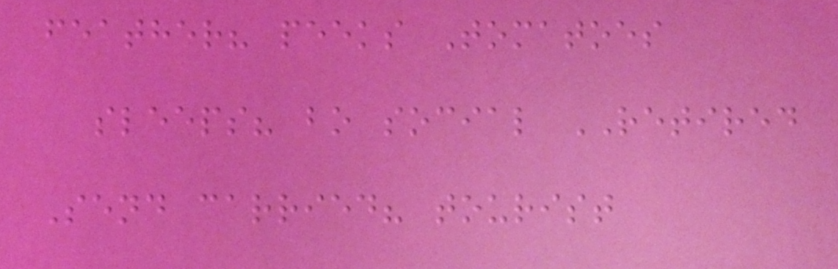feather? peeks Tomatoes
sleeps? bo social RETIRED
Send carried? tourist
